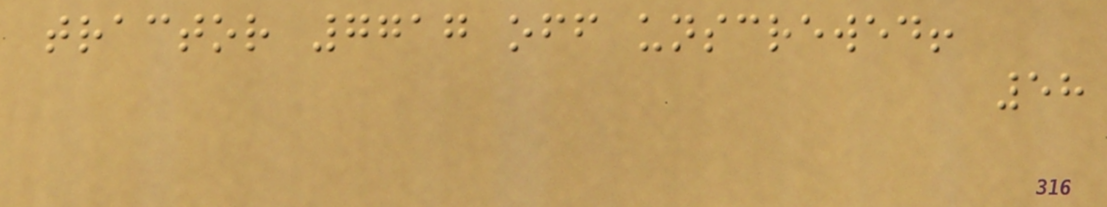tractor 7717 off unscrewed!
58
